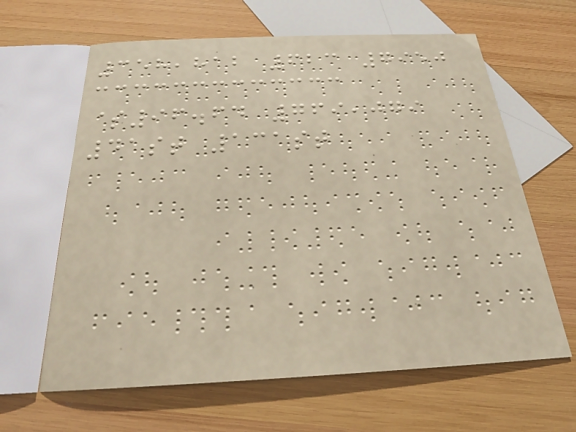358,812 623 7950
$96.64 769,079
41st 131st
